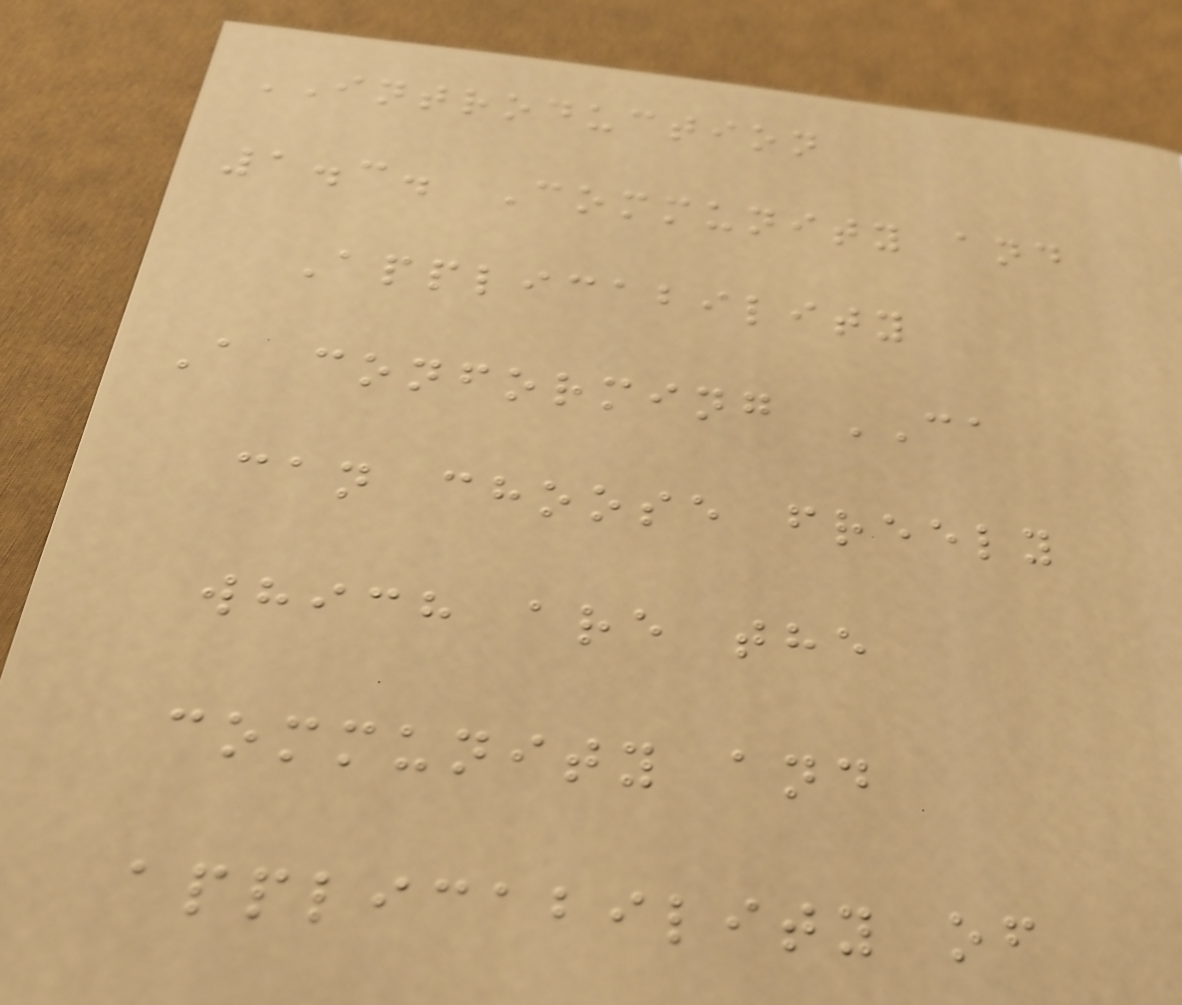INTRODUCTION
1.3. Community and
Applicability
A conforming CA
can choose freely
which are the
community and
applicability of
